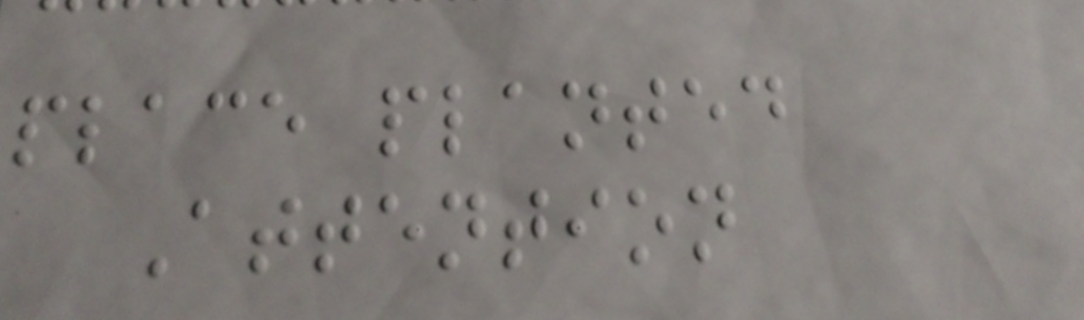place planted
Attention
